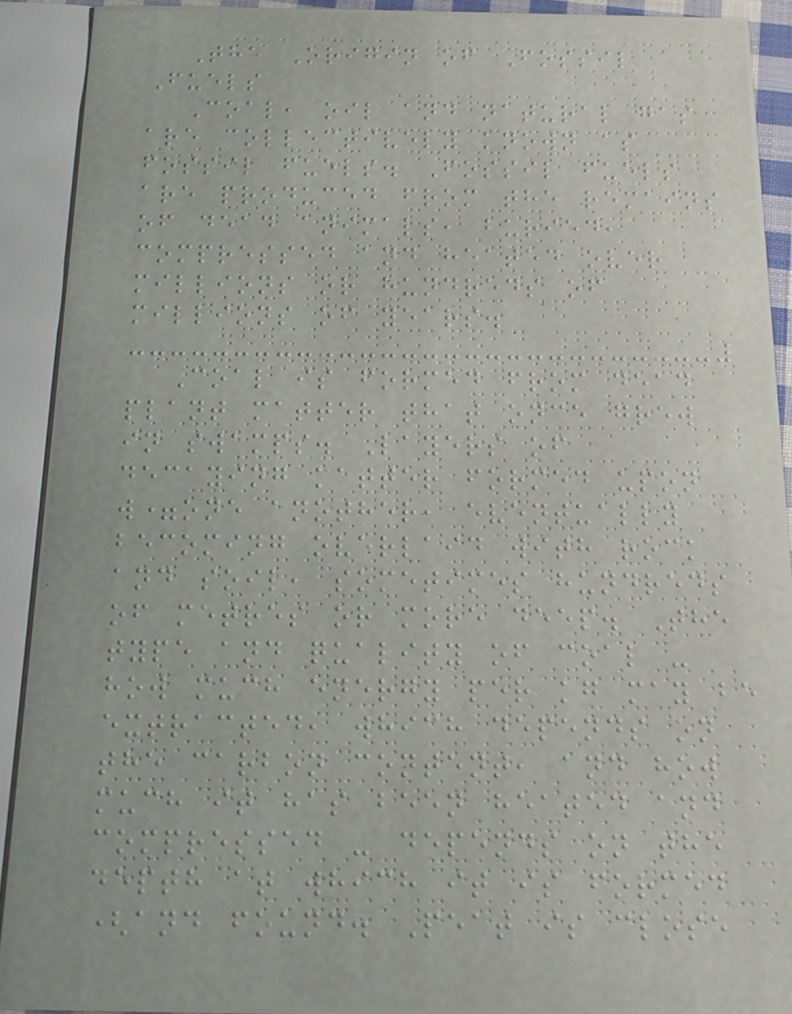The Origin of Fossil
Fuels
Coal, oil and natural gas
are collectively known as
fossil fuels. Fossil fuels
are produced from the remains
of dead animals, buried,
compressed and heated over
millions or hundreds of
millions of years.
Coal is formed from dead
plant matter that once grew
in swamps. Layers of
decaying matter formed upon
w=one another, eventually
becoming overlaid with rock
and soil, sometimes hundreds
of metres or more deep. The
type and quality of coal -
how much energy per kg may be
extracted, which depends on
the carbon content, and how
much it has been heated and
compressed - depends on the
depth at which it is formed
(and found. Peat is close
